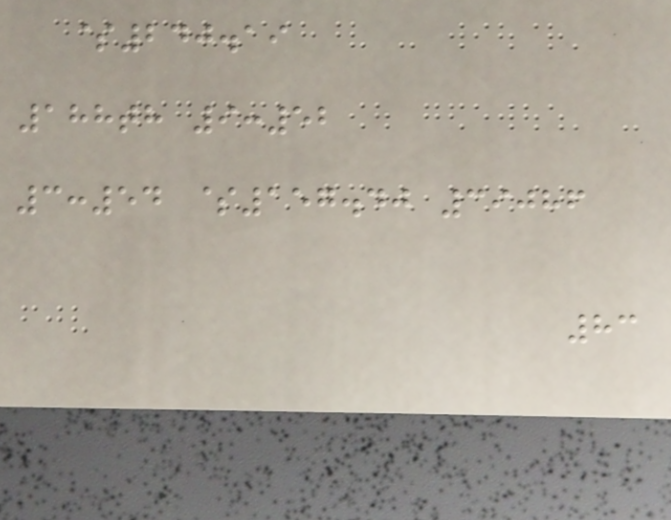$240.19
188th 9:52
3:54 $157.40 39086
83
